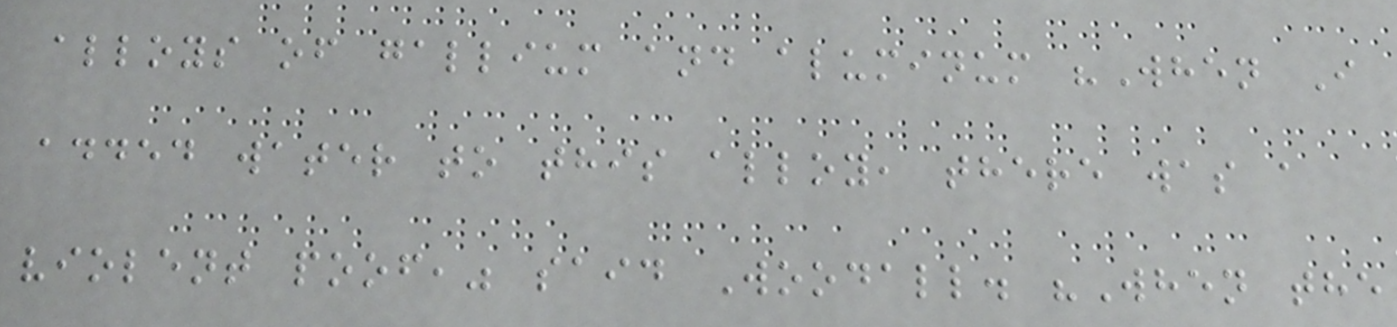alloys of gallium and aluminum "When I
added water to this alloy, there was a
violent poof," said Woodall. "When the
